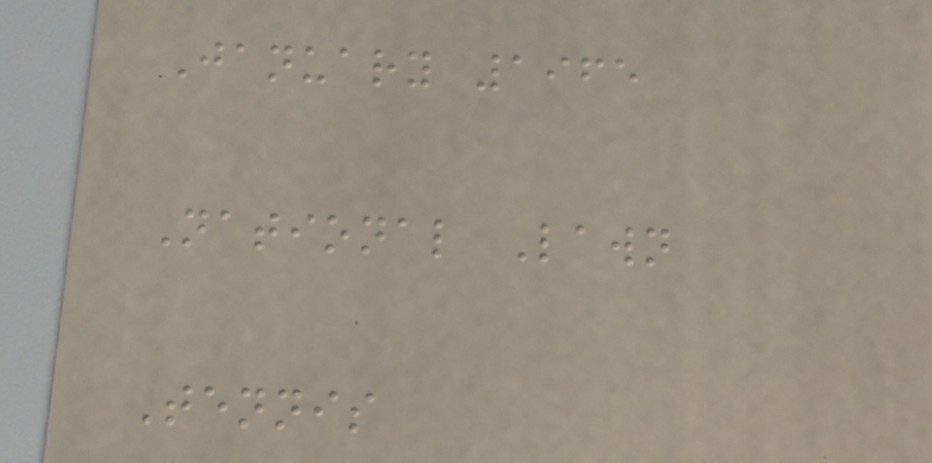January 1965
National Lawn
Tennis
